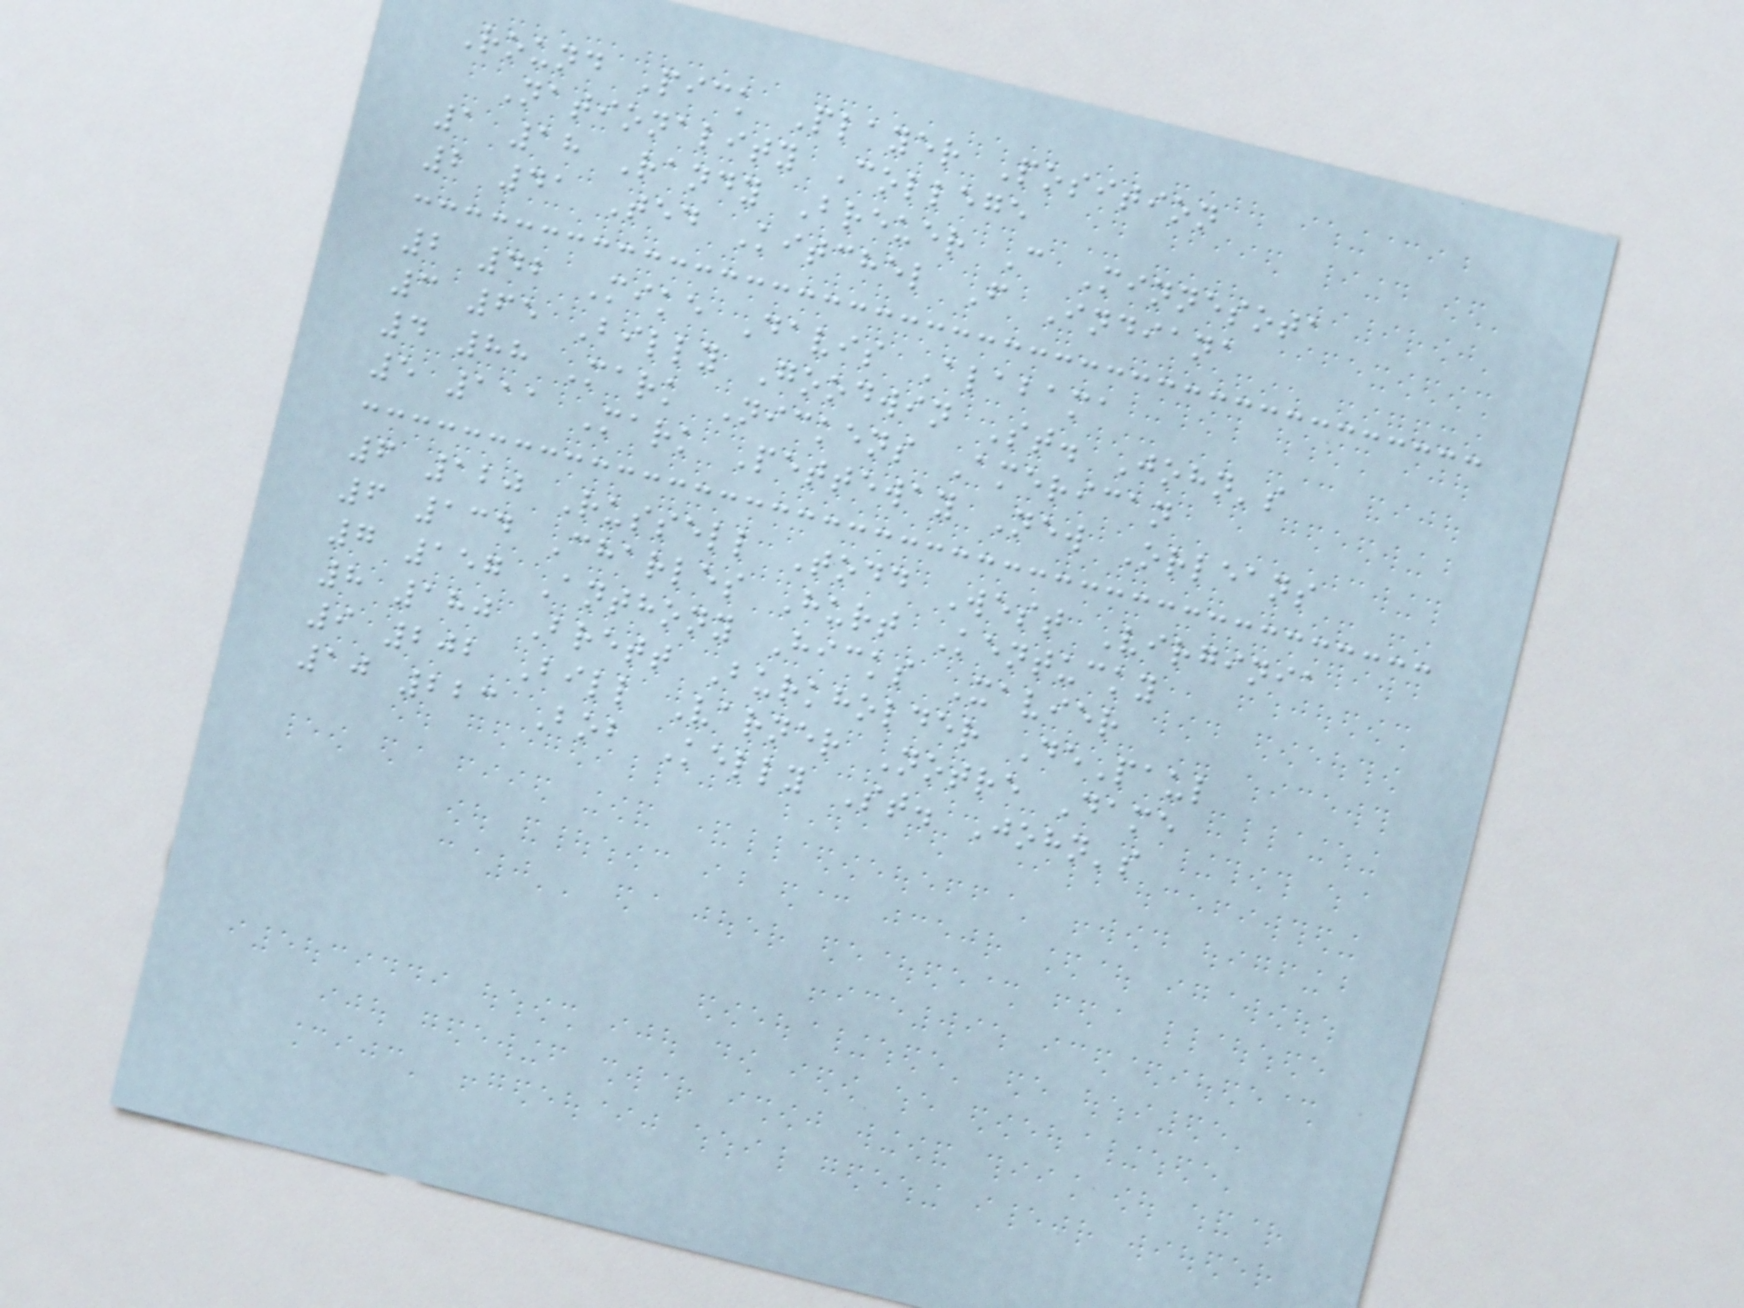Round Pick Player Position
Nationality College
1 18 Randy Breuer C Minnesota
2 41 Ted Kitchel F Indiana
2 42 Mike Davis Alabama
3 65 Billy Goodwin St. John's
4 88 Mark Nickens American
5 111 Mark Petteway New Orleans
6 120 Russell Todd West Virginia
6 134 Charles Hurt Kentucky
7 157 Anthony Hicks Xavier
8 180 Brett Burkholder DePaul
9 202 Bill Varner Notre Dame
10 223 Bob Kelly St. John's
